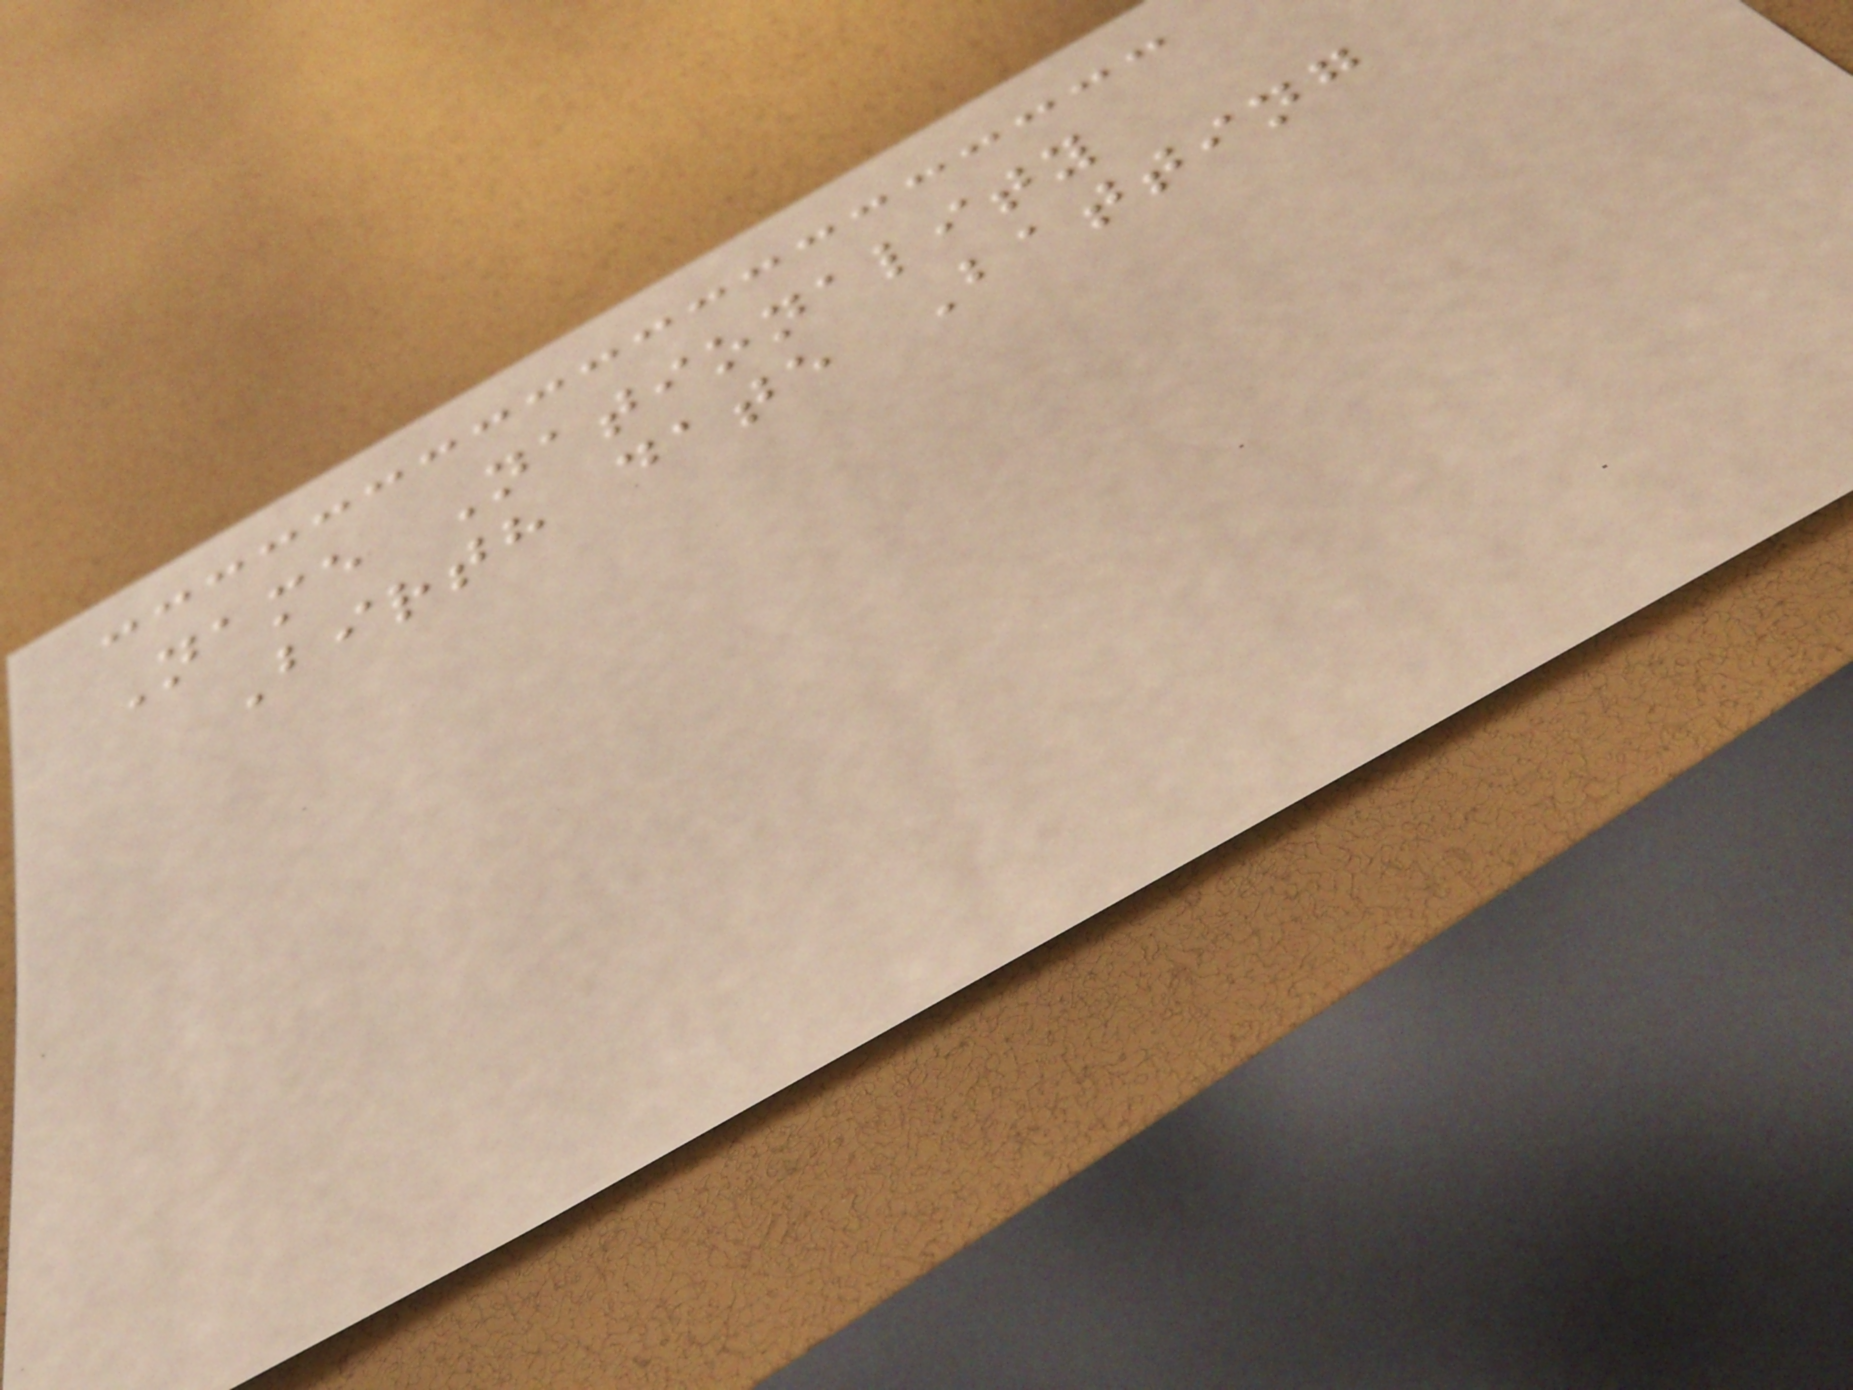Name Nationality
Birth date Batting
